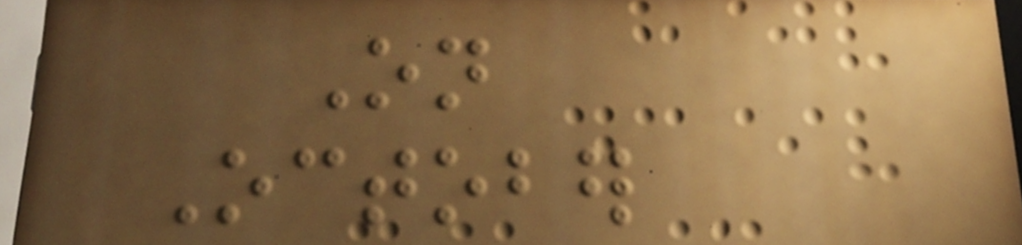On
October
